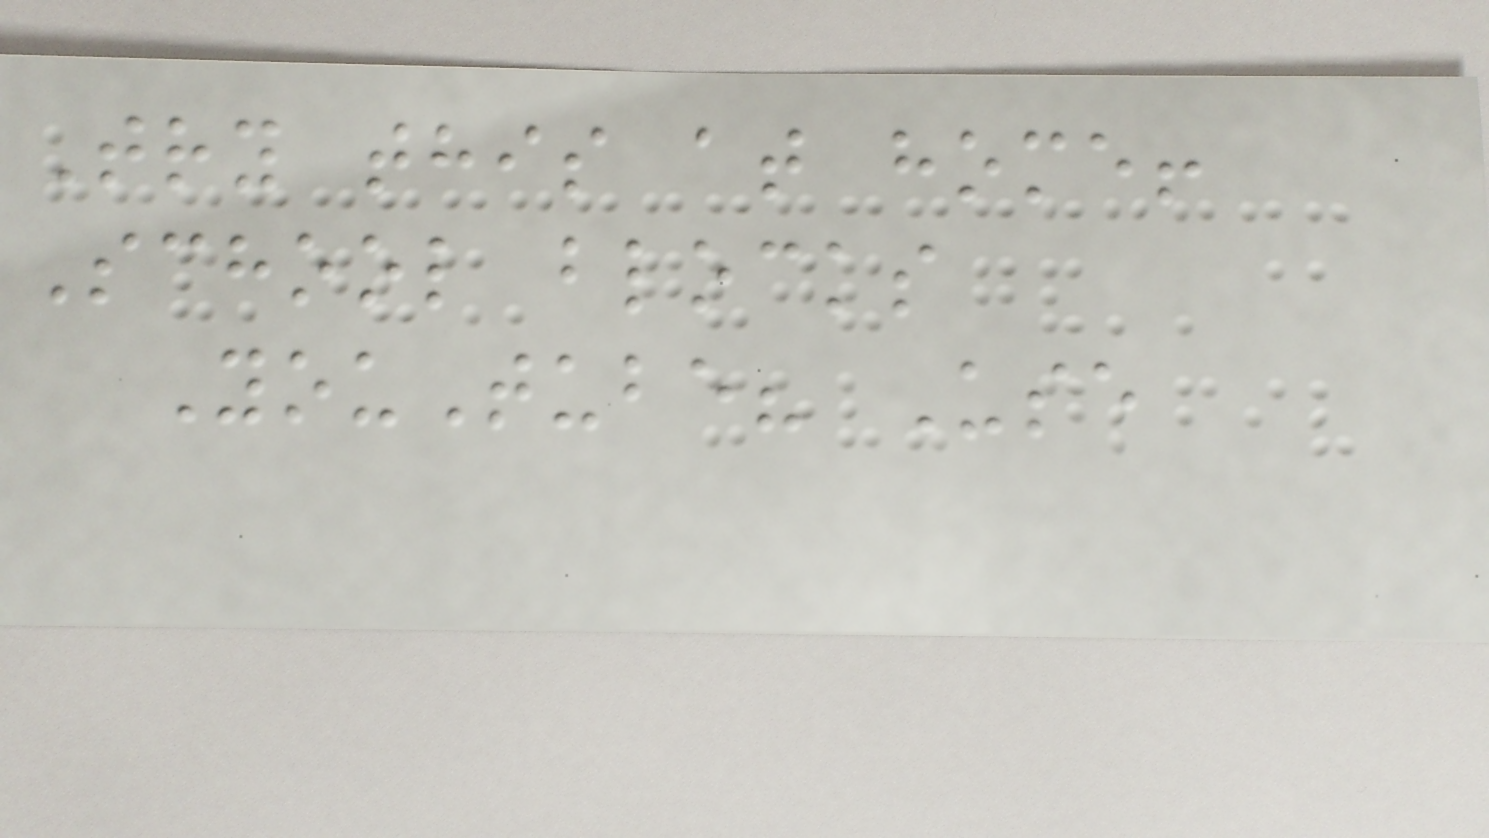Try this at home!
School blocks
YouTube? Use
